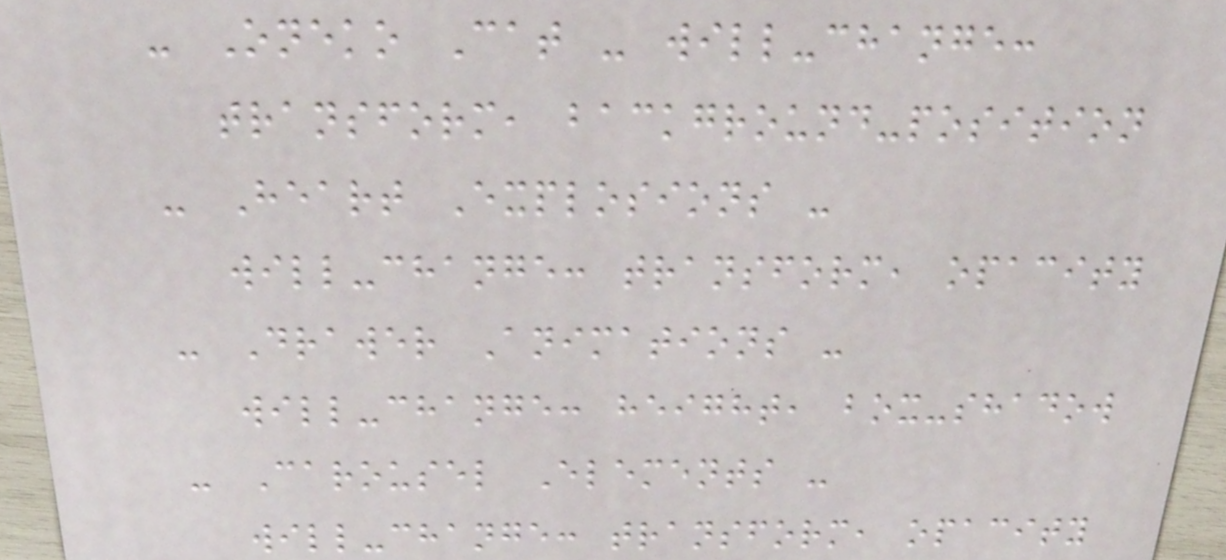- Oneko Cat - will-change:
transform, background-position
- Heart Explosions -
will-change: transform, opacity
- Drawer Animations -
will-change: height, box-shadow
- Carousel Elements -
will-change: transform, opacity
